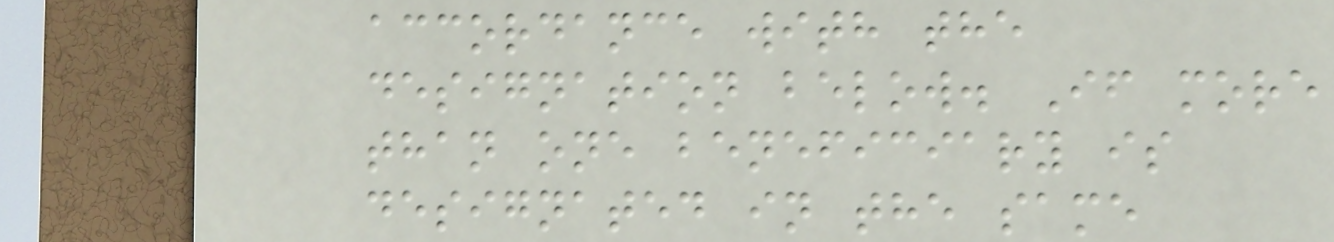accordance with the
designation below. If more
than one beneficiary is
designated in the same
